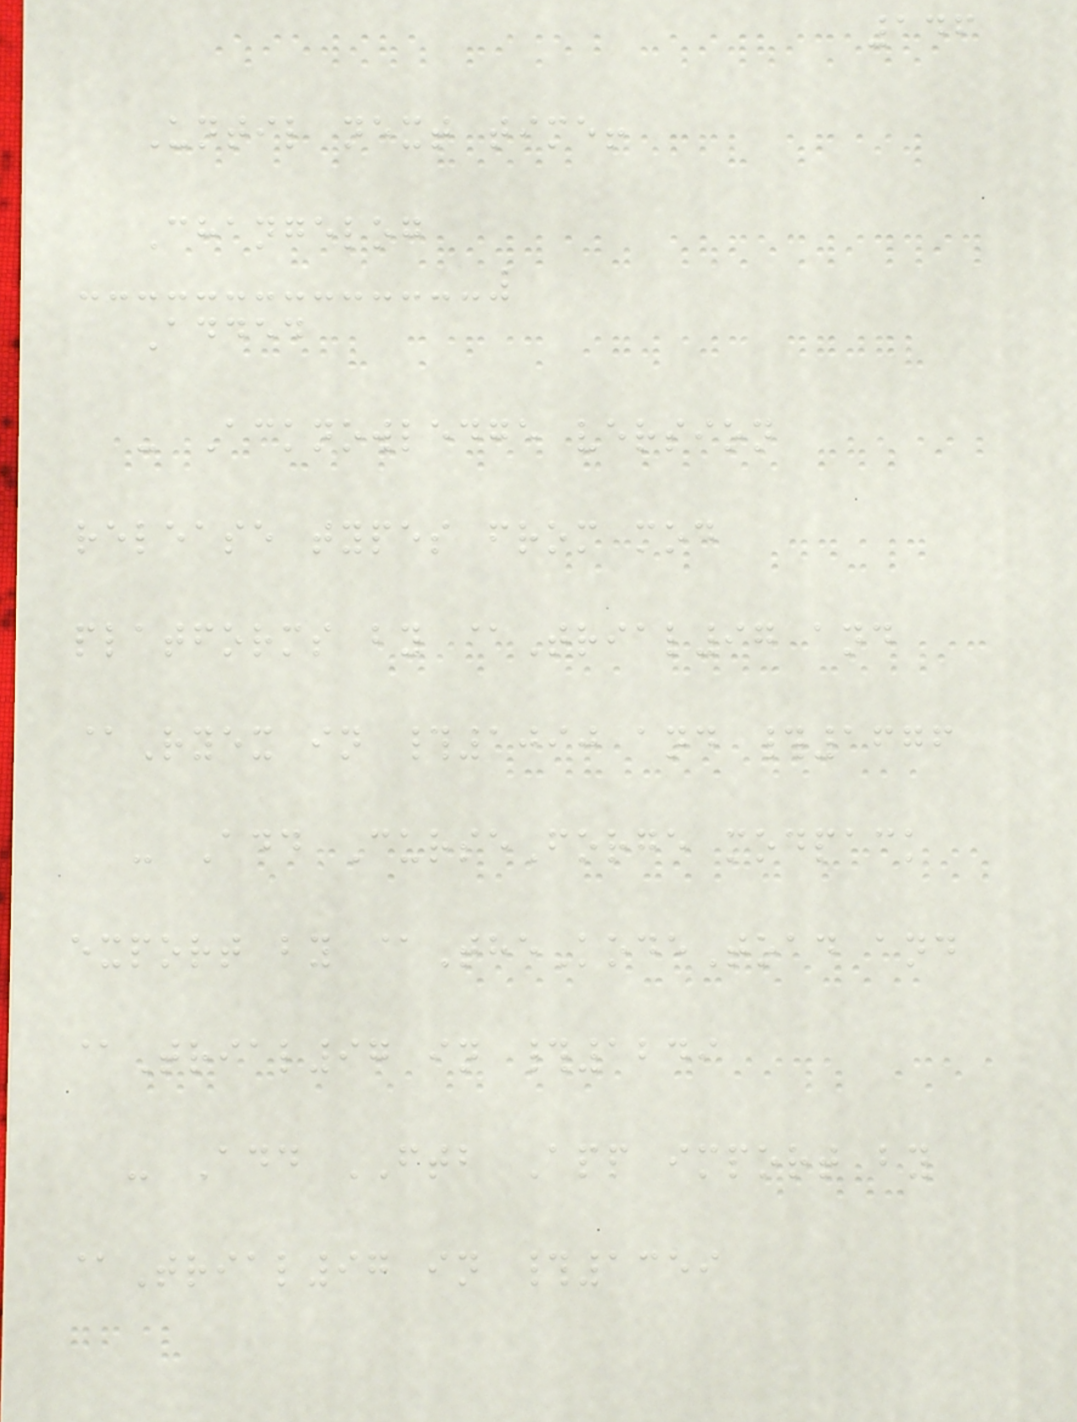146
Until next time!
Changelog
Added
- Acknowledge version
release types from mod
platforms by @Trial97 and
@Ryex in #1090 and #1676
- Add CurseForge modpack
export by @TheKodeToad and
@Trial97 in #1249
- Add FTB App import by
@Trial97 in #1359
